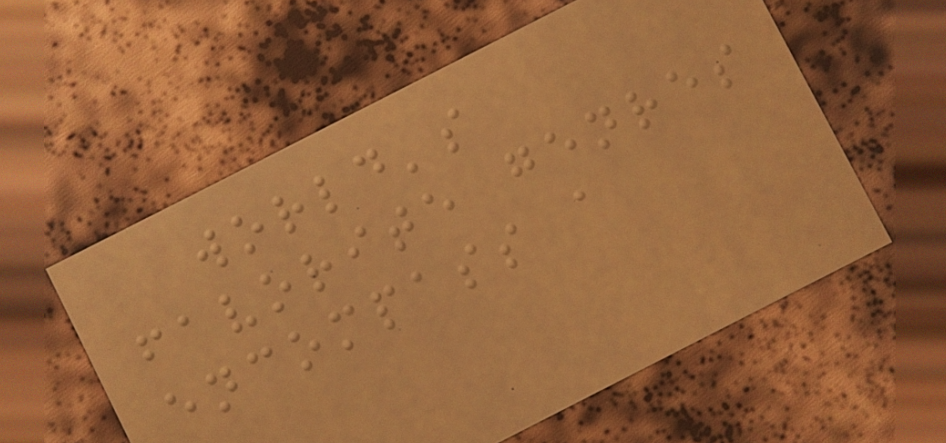world's
favorite genres
encompass a
